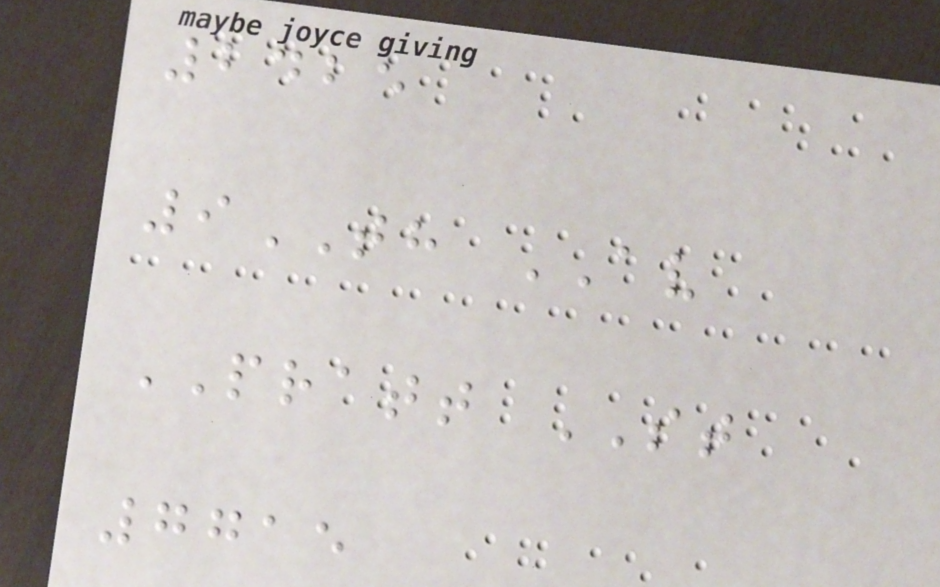2425
9TH AV
PRATT ST
7715
